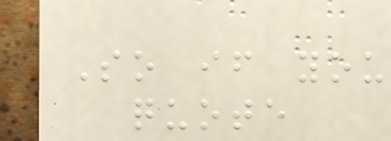So if you
quote
